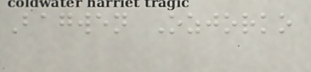Bagwen Ozjorko
